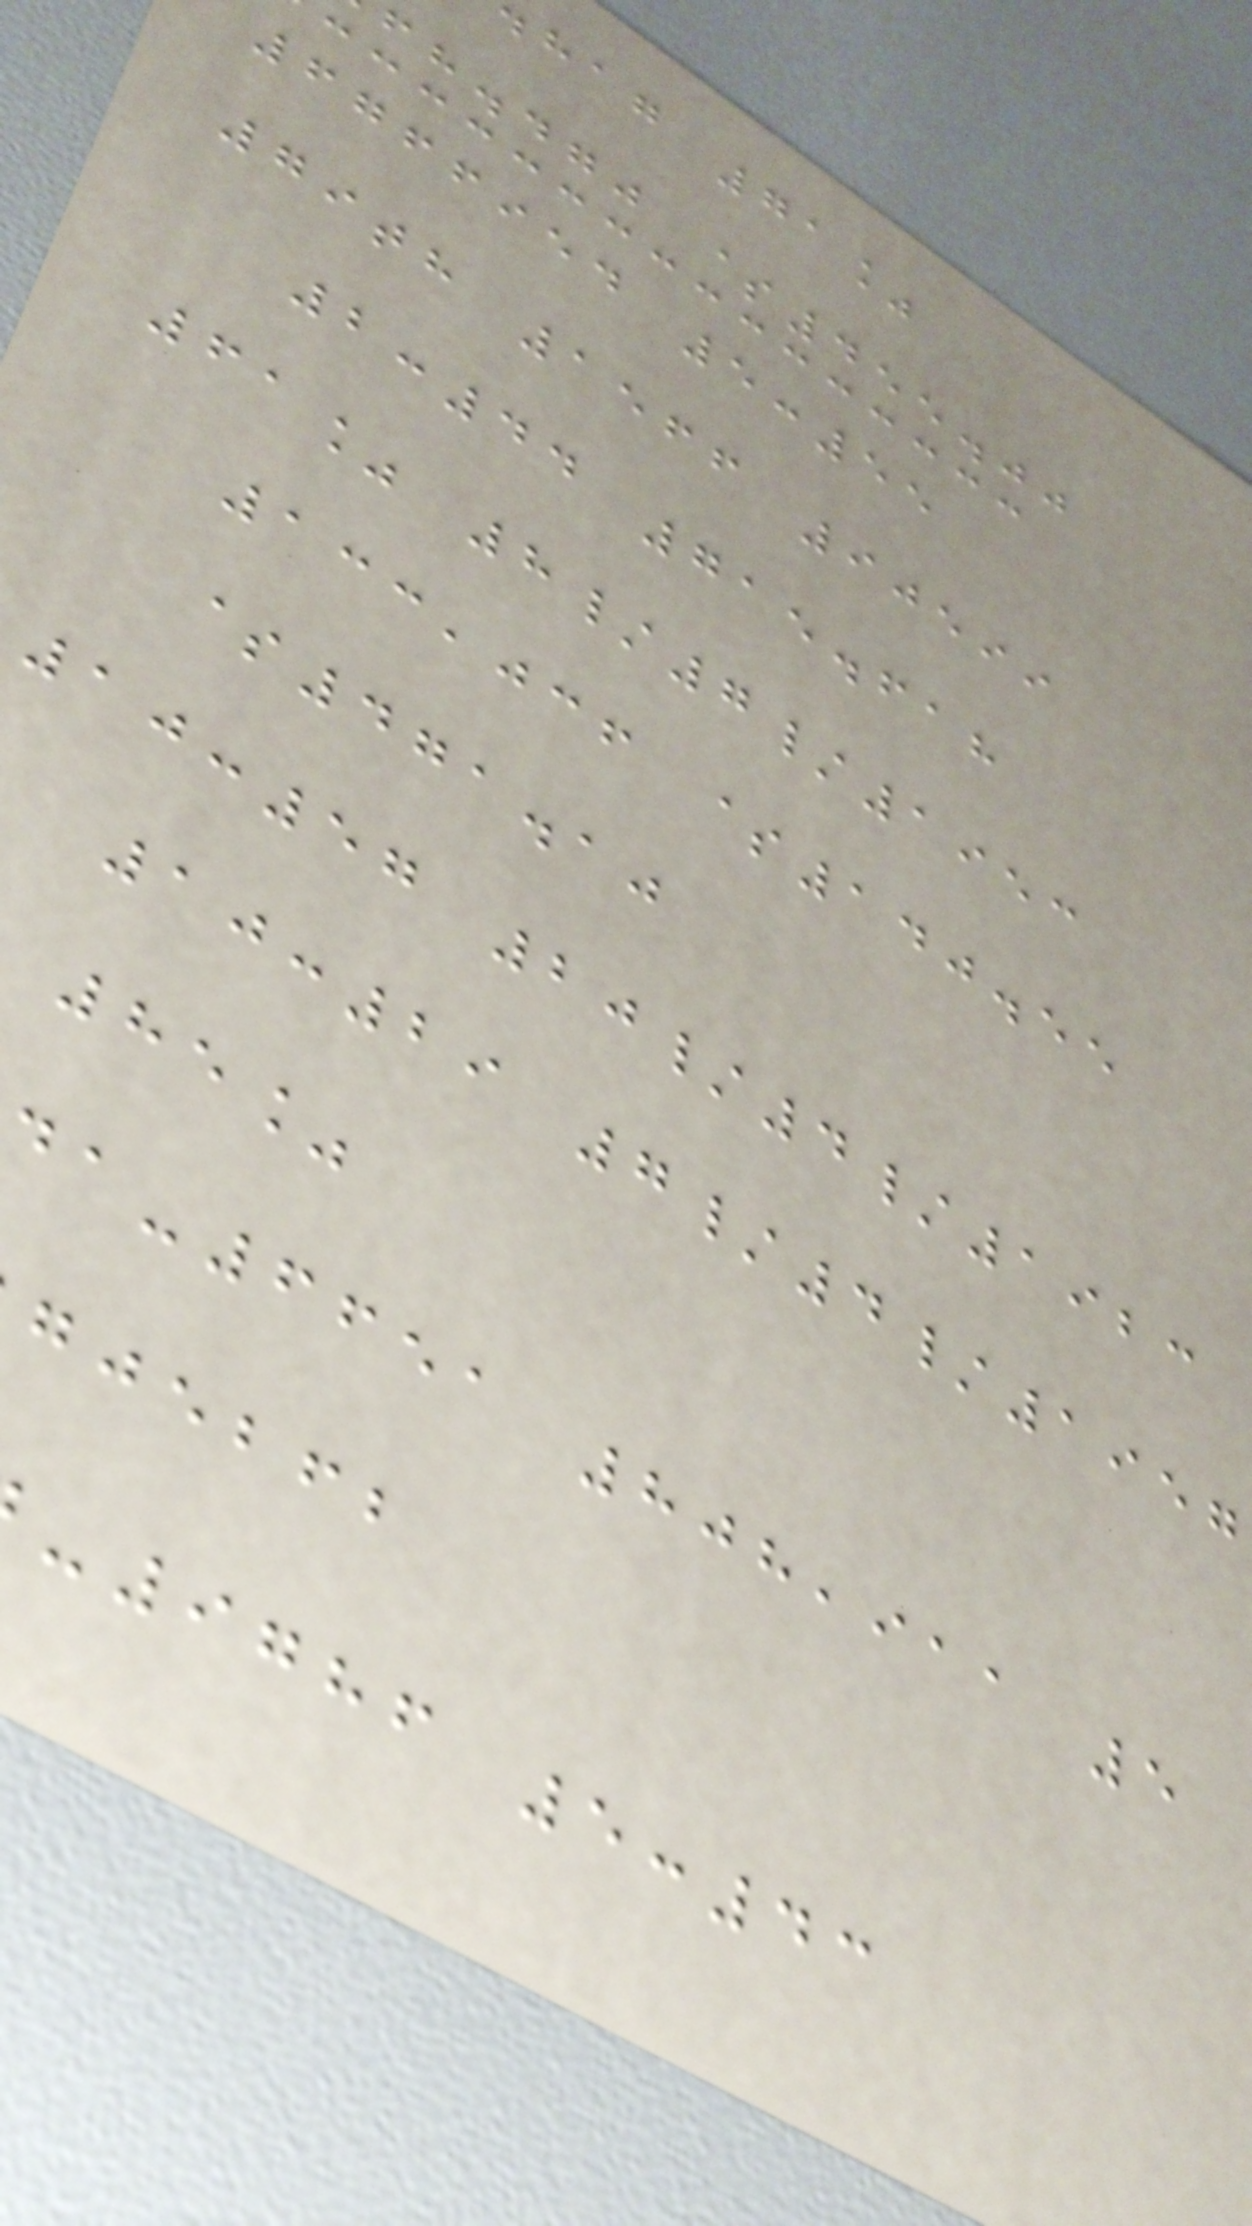hag 71%
fh.dgj $455.00
6766954 5:55
79th 1566 90599
2:44 715.618
61% 8/7/1953
133,036 $140.55
$471.10
10:57 20/4/1923
10:29 7/4/1957
85%
-6651 808,911 5
gjebfb
-9786 5:43
